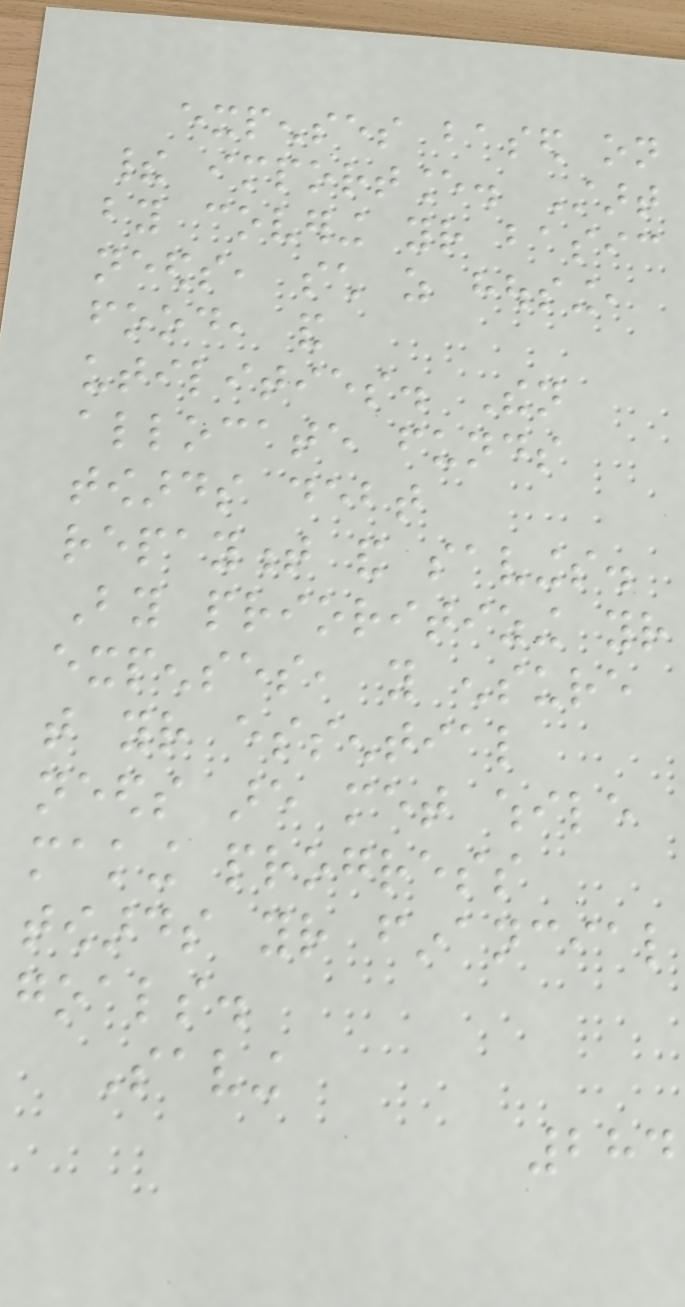expenses based on
their importance. Start
by covering your basic
needs, such as housing,
food, and
utilities. Then
allocate funds
towards debt
repayment and savings.
By prioritizing your
expenses, you ensure
that your essential
needs are met while
making progress
towards your financial
goals.
Saving
284
